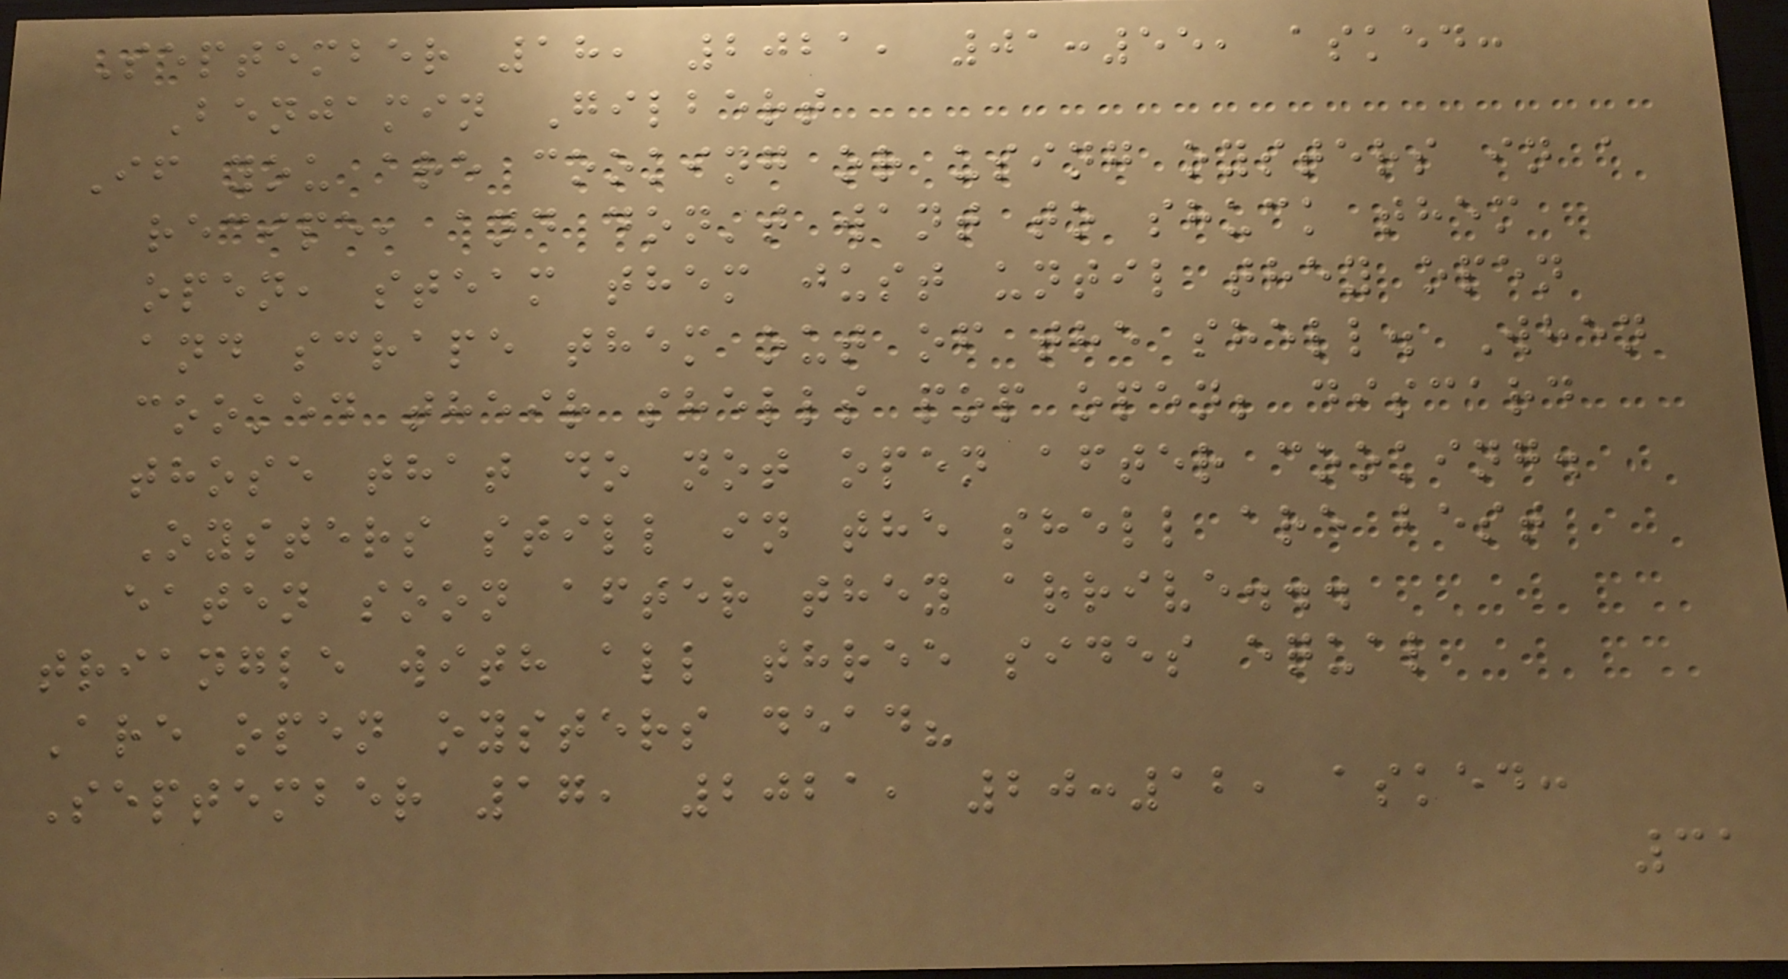September 18, 2021, 01:55, asked:
Benjamin Gilbert
If you are cooking or using oysters in a
recipe, and don't want to shuck them
open, steam them just until they open
and scrape them out of the shell. When
cooked their shells pop open; discard
those that do not open after cooking.
Oysters still in the shell are best
eaten soon after they arrive...
triangle with all three sides equal
Are open oysters dead?
September 17, 2021, 20:12, asked:
31
